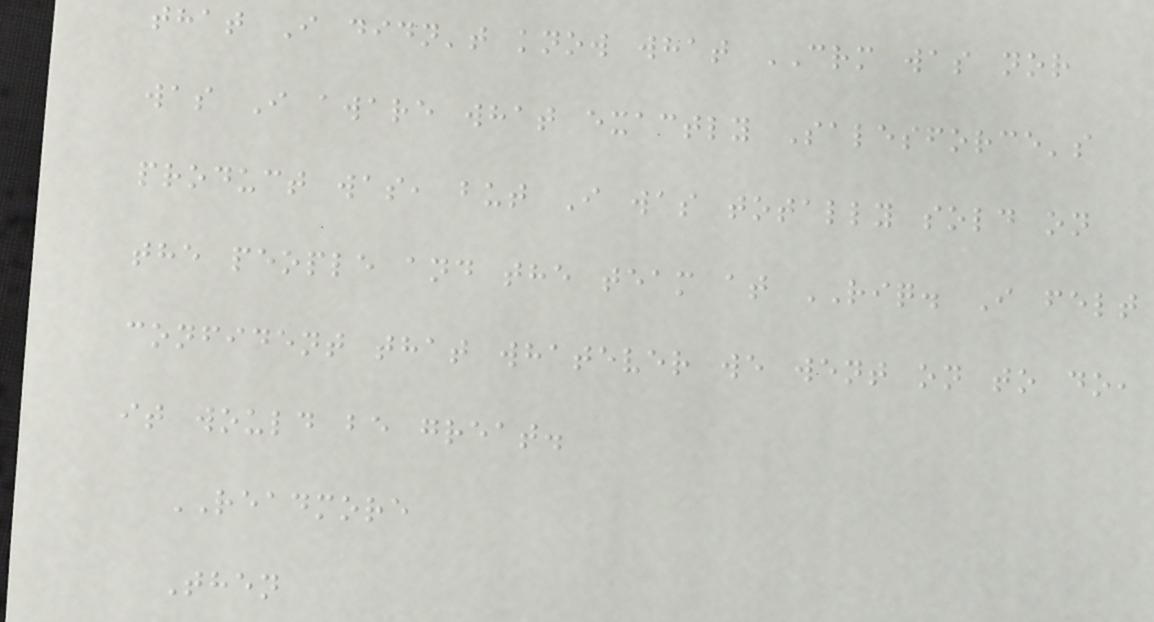that I didn't know what CRM was nor
was I aware what exactly Salesforce's
product was, but I was totally sold on
the people and the team at RIQ. I felt
confident that whatever we went on to do,
it would be great.
READMORE
Then
